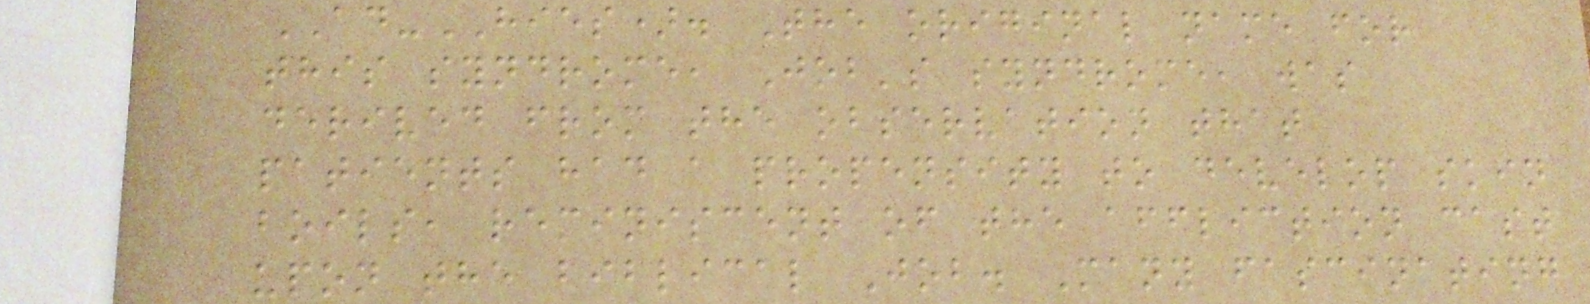AD-HIES). The original name for
this syndrome, Job's syndrome, was
derived from the observation that
patients had a propensity to develop skin
boils, reminiscent of the affliction cast
upon the biblical Job. Many fascinating
